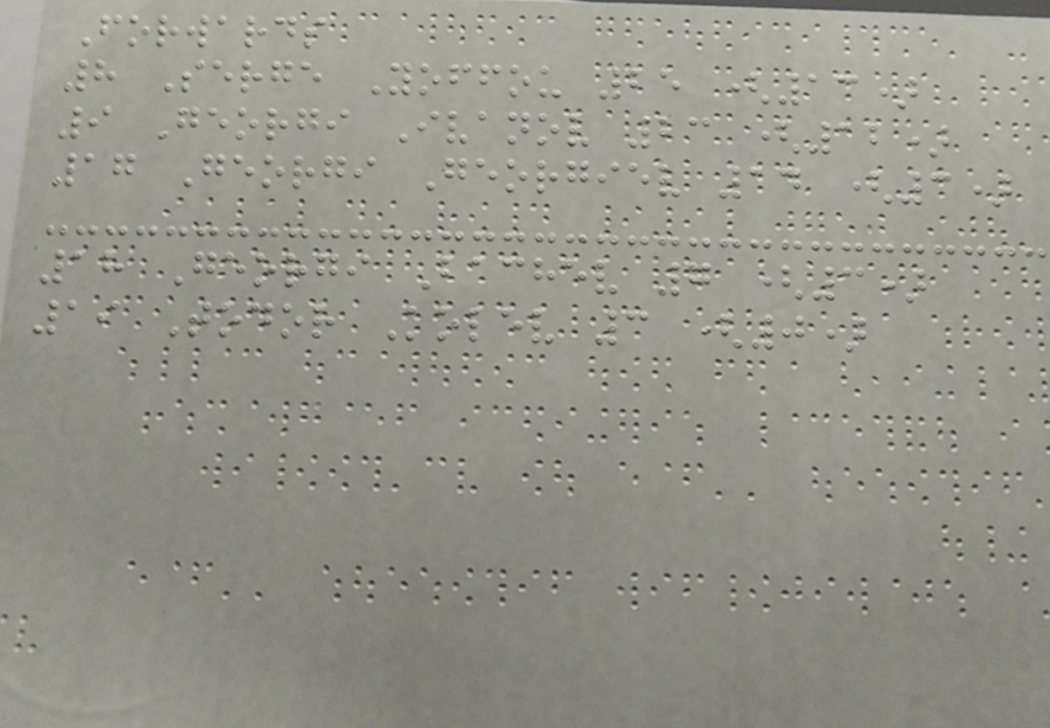Forwards
8 Serge Yoffou 25 (13)
9 Georgi Ivanov 23 (12)
17 Georgi Georgiev 14 (3)
18 Georgi Bachev 7 (3)
19 Todor Kolev 3 (0)
